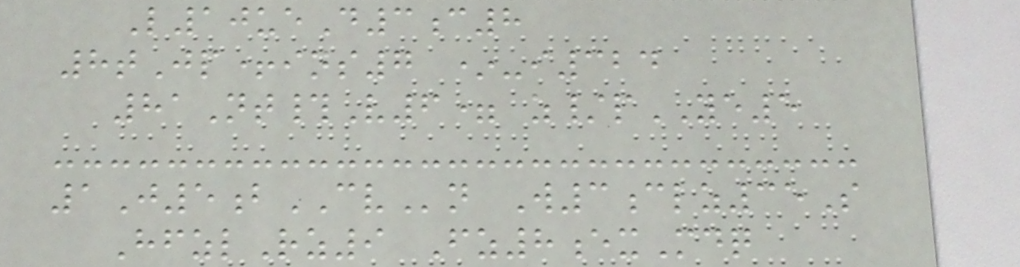L10ueD3c8
8tJp+ins7 *-i324
81Nt#V6= z/pYE5
1J5bCVn W3clz35S
HfzlRz9 Fz8exMdq
